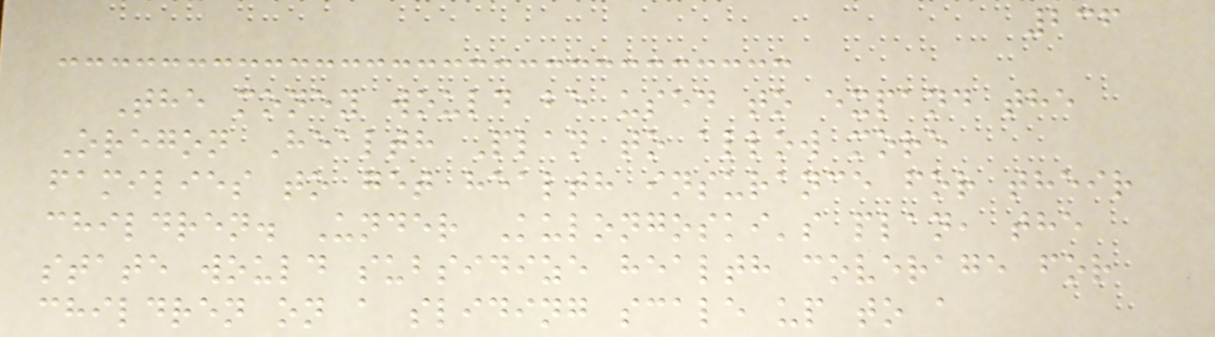236
The money would be used to expand the
Oregon Health Plan to allow more
families to get health insurance for their
children. Under Kulongoski's plan, the
state would subsidize health coverage for
children on a sliding scale up to a
